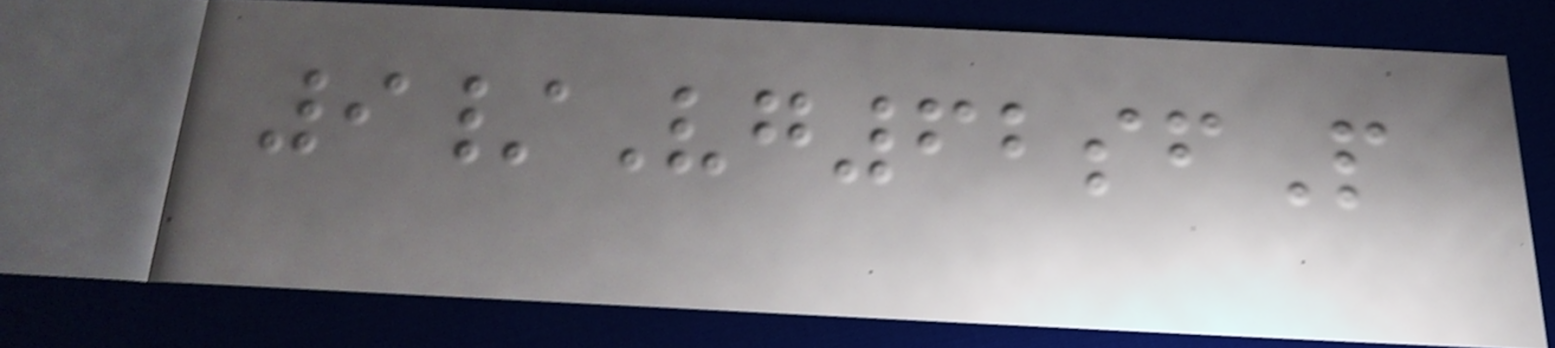9/Vg62sfP
